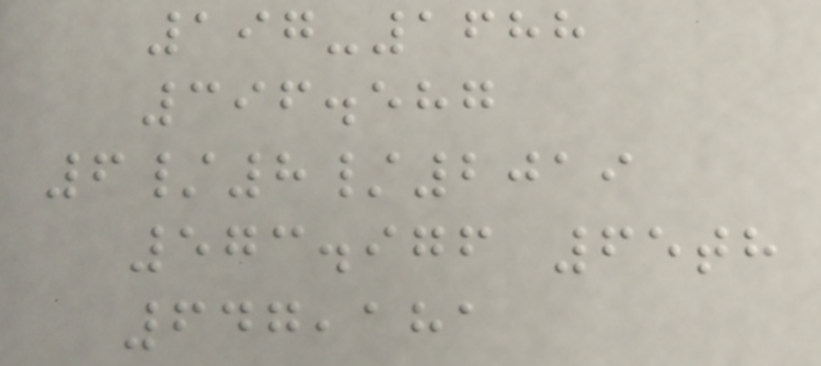197-1688
396.587
6/8/2019
573.976 65th
647,181
